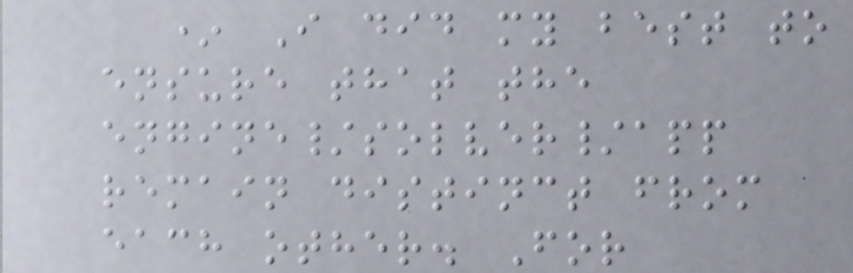* I did my best to
ensure that the
engine/solver/app
remain distinct from
each other. For
